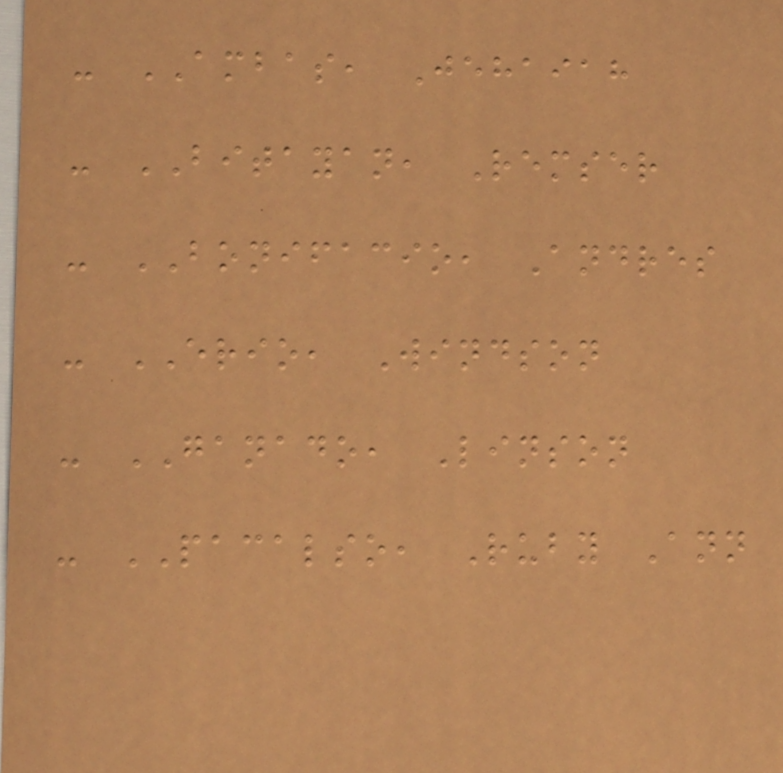- AMBAS, Jehaiah
- BITAYAN, Remser
- BONIFACIO, Andres
- ERIO, Windson
- GANADO, Linson
- PACALSO, Ruby Ann
